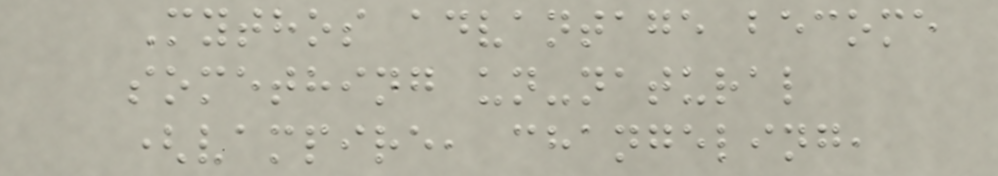Mythos advantage become
something un-natural
(vampire, changeling,
